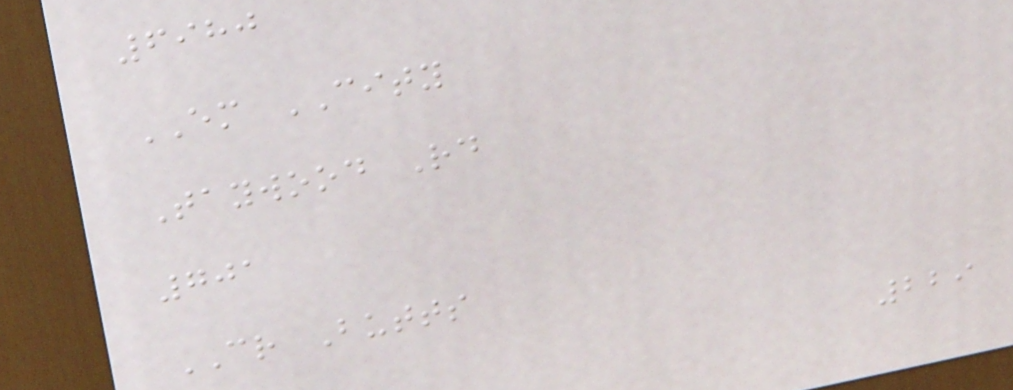6980
EM CITY
Taywood Rd
701
CR Butts
229
